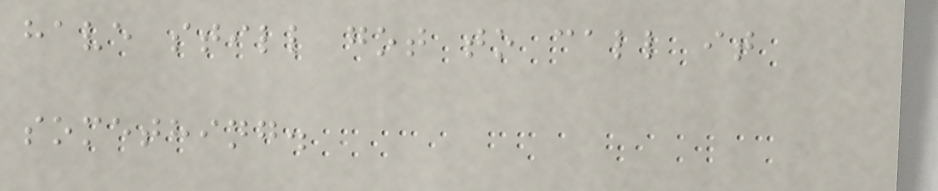have still got to call it
something.
